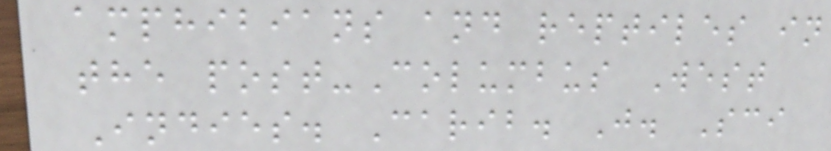amphibians and reptiles in
the post-Columbus West
Indies. Carib. J. Sci
